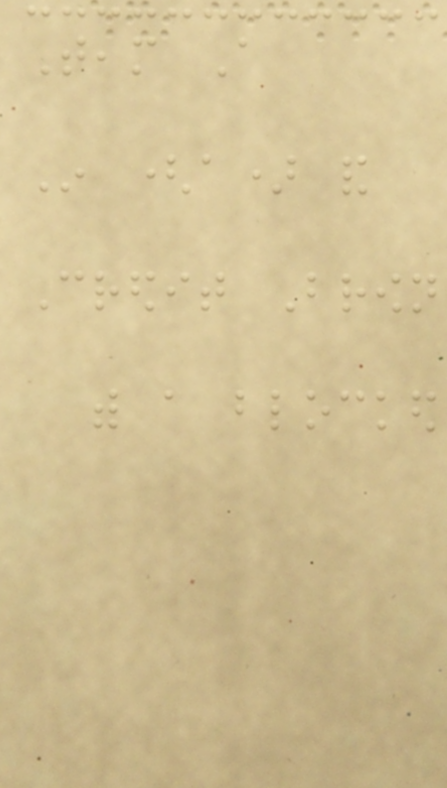Team A
In (a) and
Credit Brown
with a blocked
